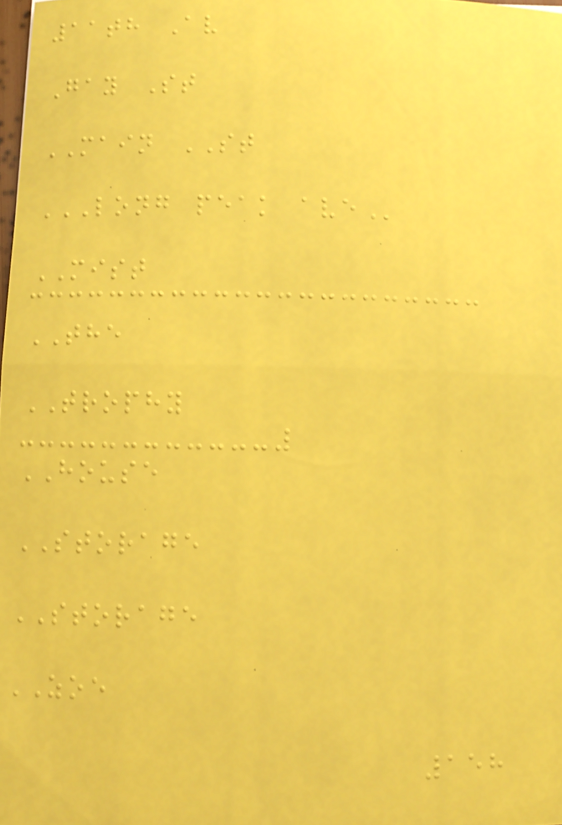11th Av
Gay St
MAIN ST
LONG PEAK AVE
MIST
THE
TROPHY
HOUSE
STORAGE
STORAGE
ZOE
158
